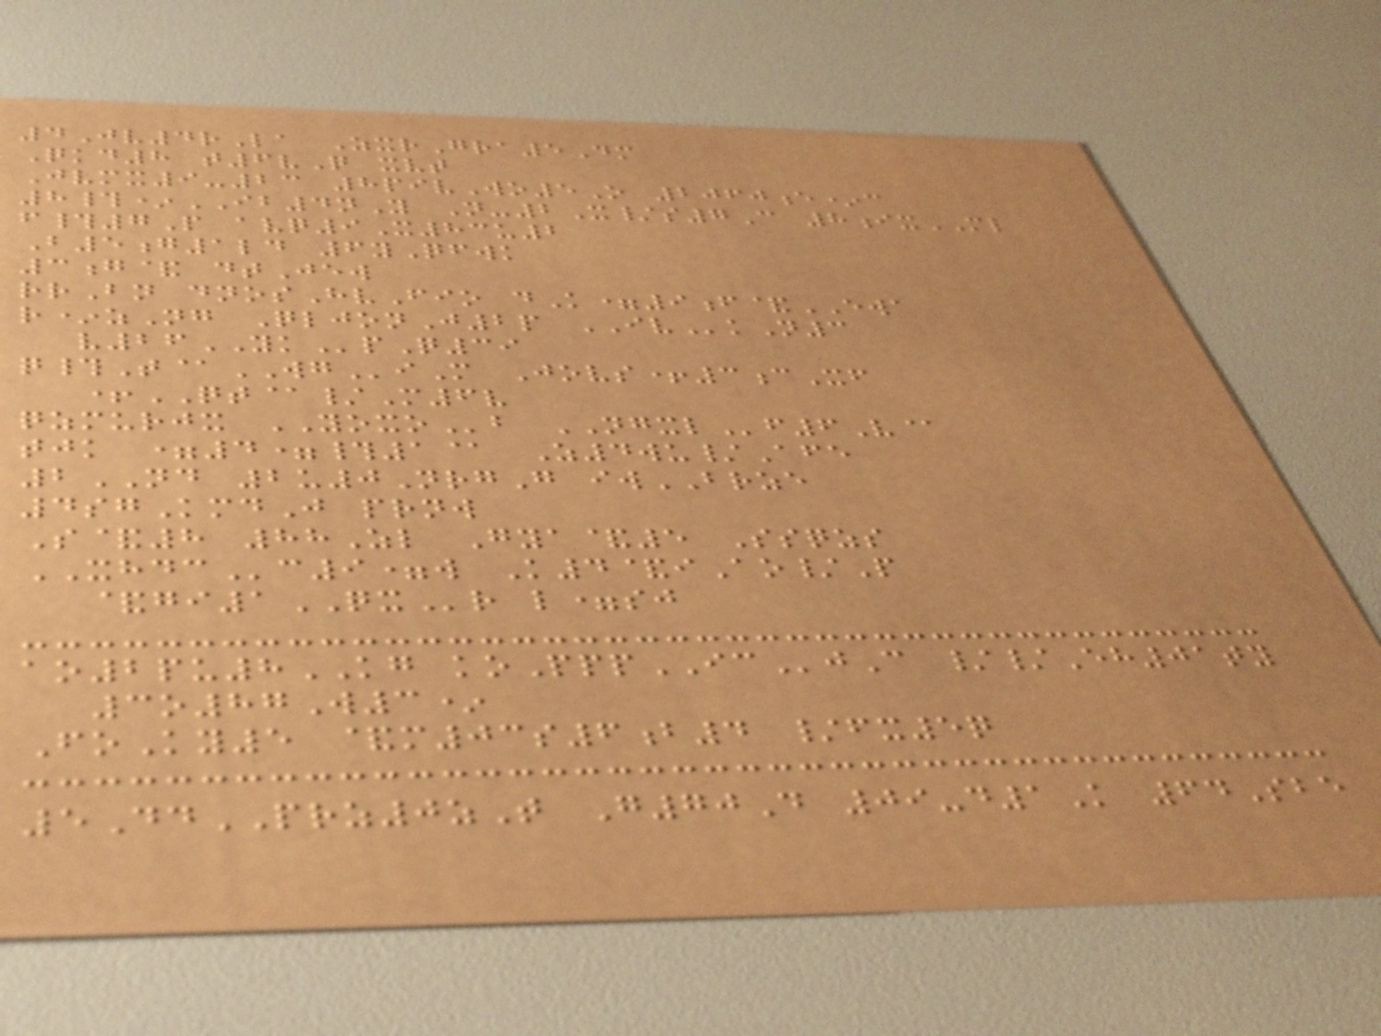4Jv4rLa ZxrGra5Dm
Qkd8 t6vQ xvt
Jvmx9-23 8pivWo5O 2060e*c
8#*IB4nY N-2X/s7C 8ixML
f#7P avq9X83u2
B5g1ld 6yQfwk
3g& dtJew
rrBn dnosHvFio dK=9f&EWA
r*zNg QljonJ2p IVkN3
v26YKpQ39
q#T@WGiM Jovs+3cXf
+QT@/M6v
qzmurjx YOXOb NGXLf6V@
tjk =4=#1@ Z4wu/Afe
2ND 2u0NrgG iwBRZE
4sgKmdJ prnw
S&8 88Zl Gya&5 Ssqzs
XHDCc9=w K4&iAo/P
&gi1QXr l=sj
ao2pu8KG koPppICjC //Eh01ty
3o87W3*
FoKy5 &m03s6b4 /fx5q
5DdPRZ0zT G70D 09-d1K 64Sbe
